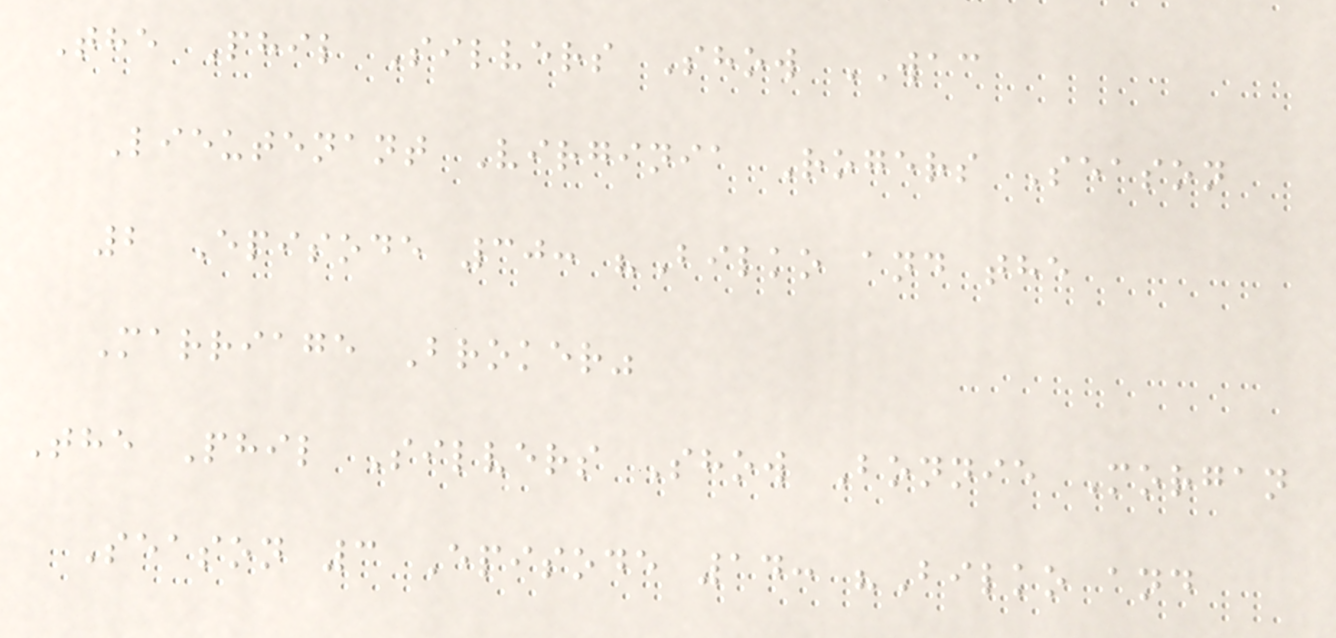The Phil Silvers Show WAC
Lieutenant Virginia Rogers Season
2 Episode 30: "Bilko and the
Marriage Broker"
The Phil Silvers Show Bonnie Morgan
Season 3 Episode 14: "Bilko and
